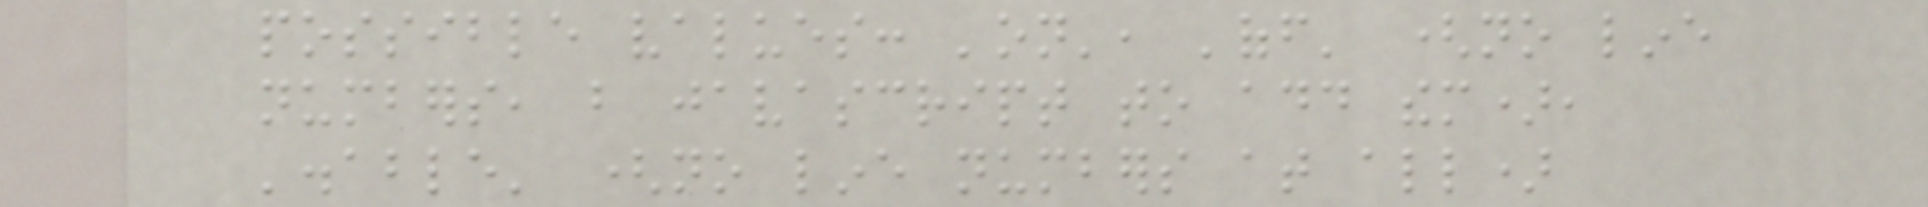possible values: 'on', 'off' (no line
numbers, but javascript to add them),
'disable' (no line numbers at all)
